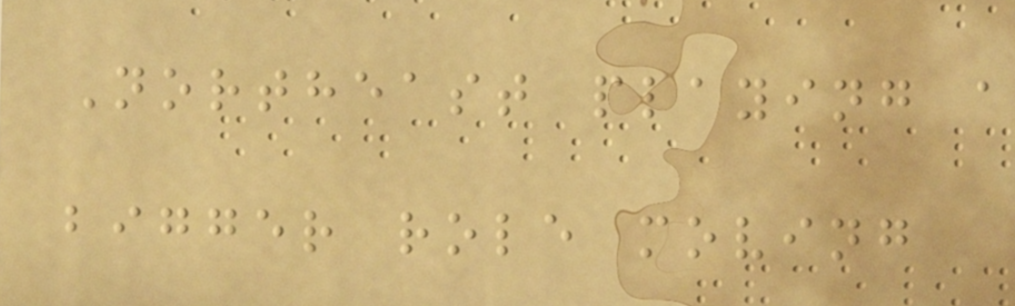Northeast playing a
bigger role moving
